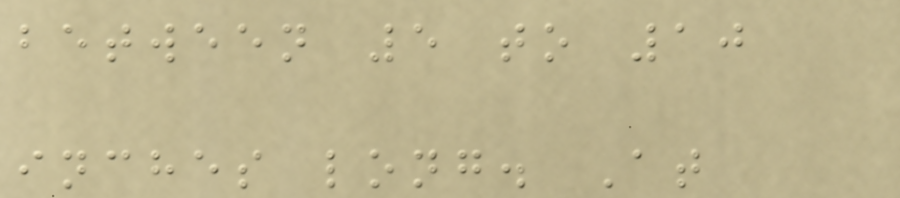between 5 to 10
inches long. At
